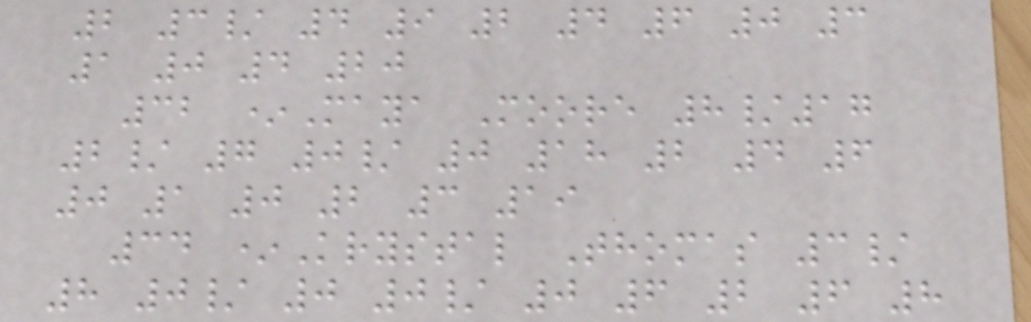2 3/ 4 9 2 4 6 0 3
1 0 4 20
32 *Maya Moore 8/17
2/ 7 0/ 0 18 2 4 6
0 1 0 2 3 19
34 *Krystal Thomas 3/
8 0/ 0 0/ 0 6 2 6 8
